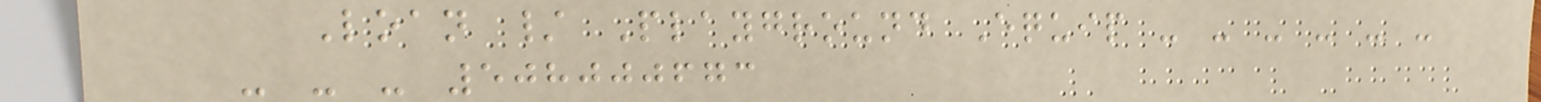Loan / Playground Equip - - - - - -
- - - 508000673
